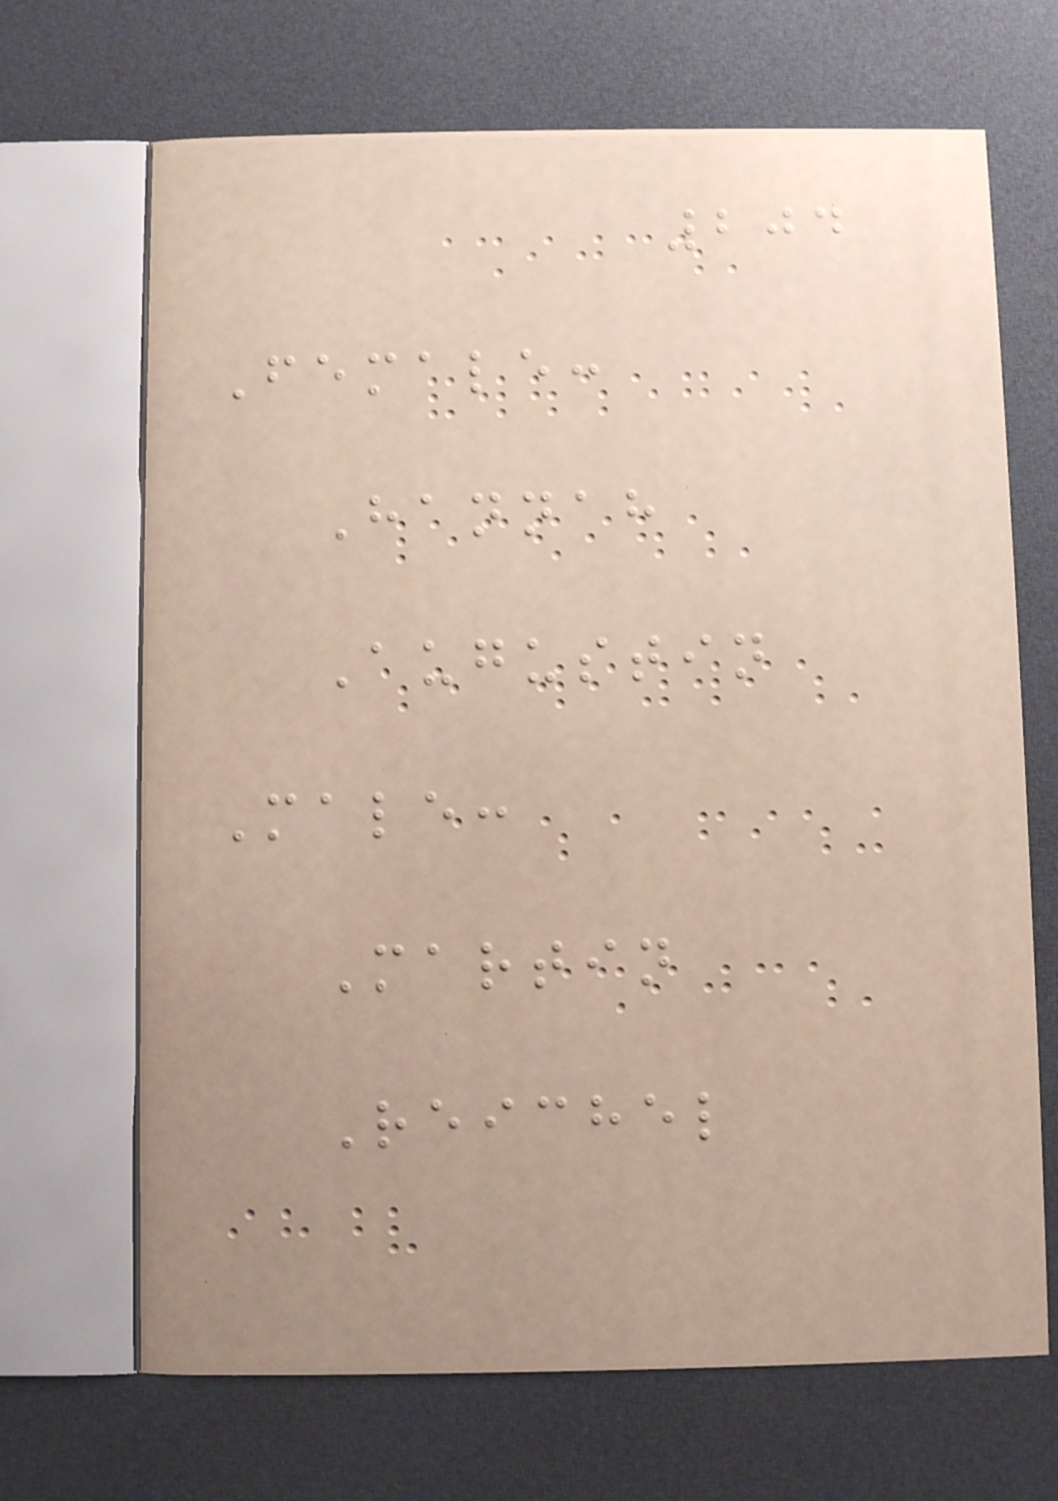204
Female:
Hannah
Augustin
Male:
Martin
Reichel
